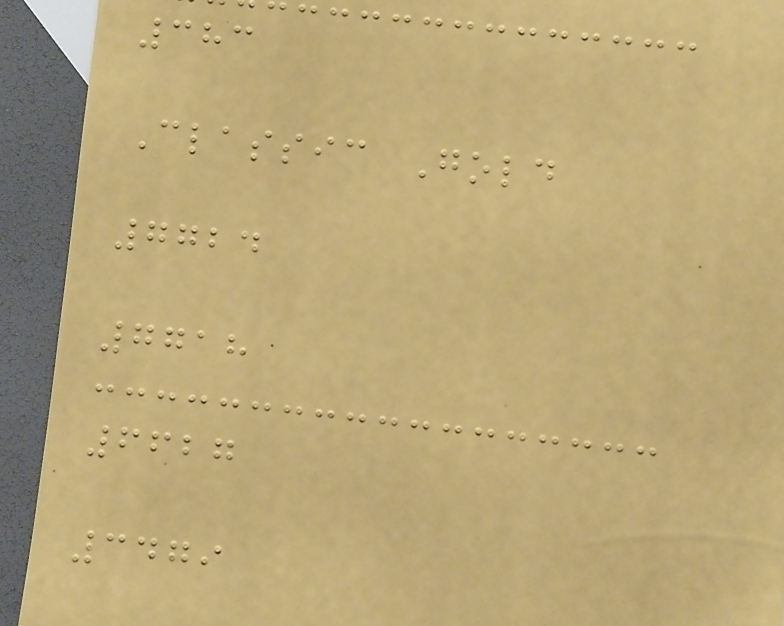383
Classic Gold
7724
7718
6627
3479
